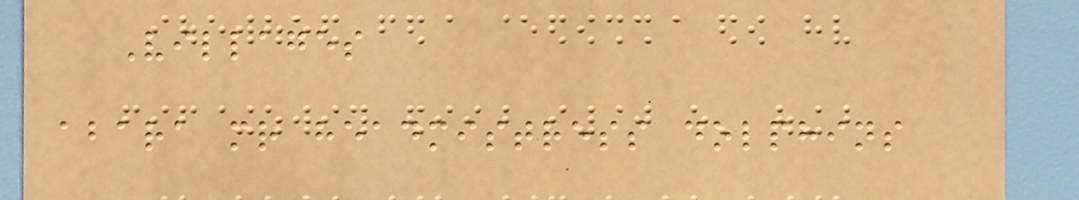Villages
abara mr headmistress dolphins
